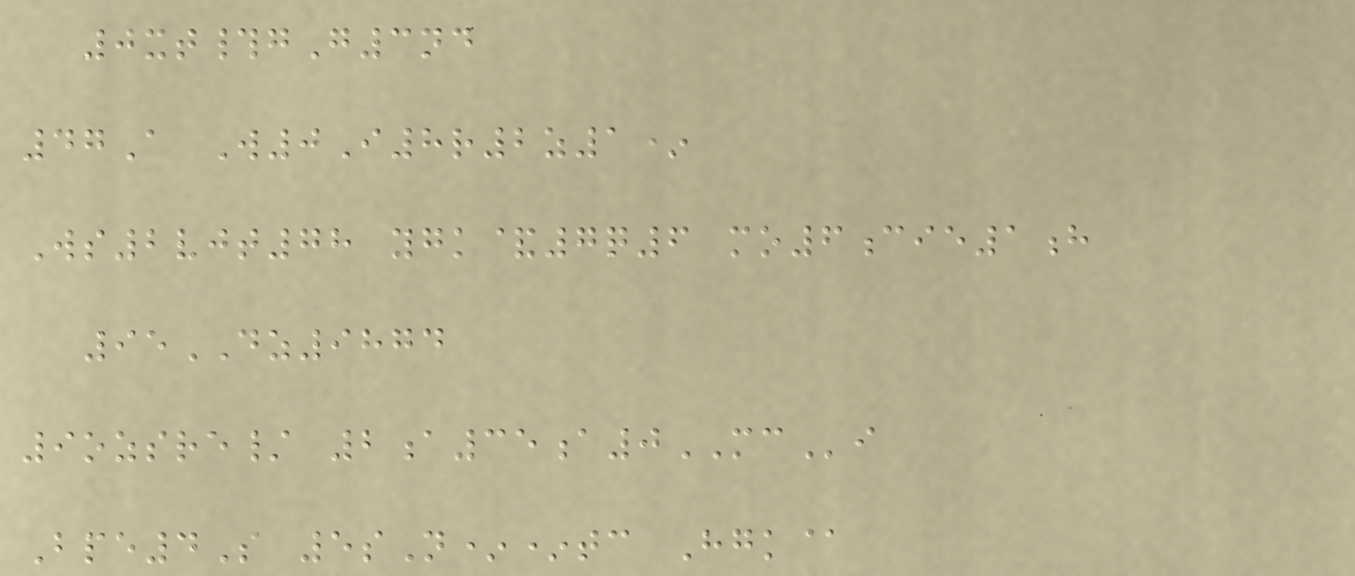0xt#gG3nd
47A W0I8r2z1*
Ws2vjt78 ygk&7q6 mo6cie1h
95DZ9874
9ozsre/ 2a35a0MCi
Bpe4S 5sN**tc Hgk@
